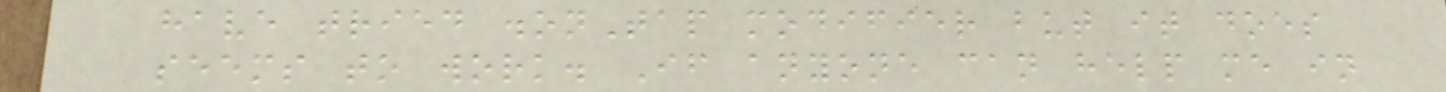have tried .onTap modifier but it does
seems to work. If anyone can help me in
